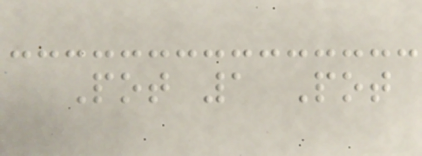Pot 1 Pot
